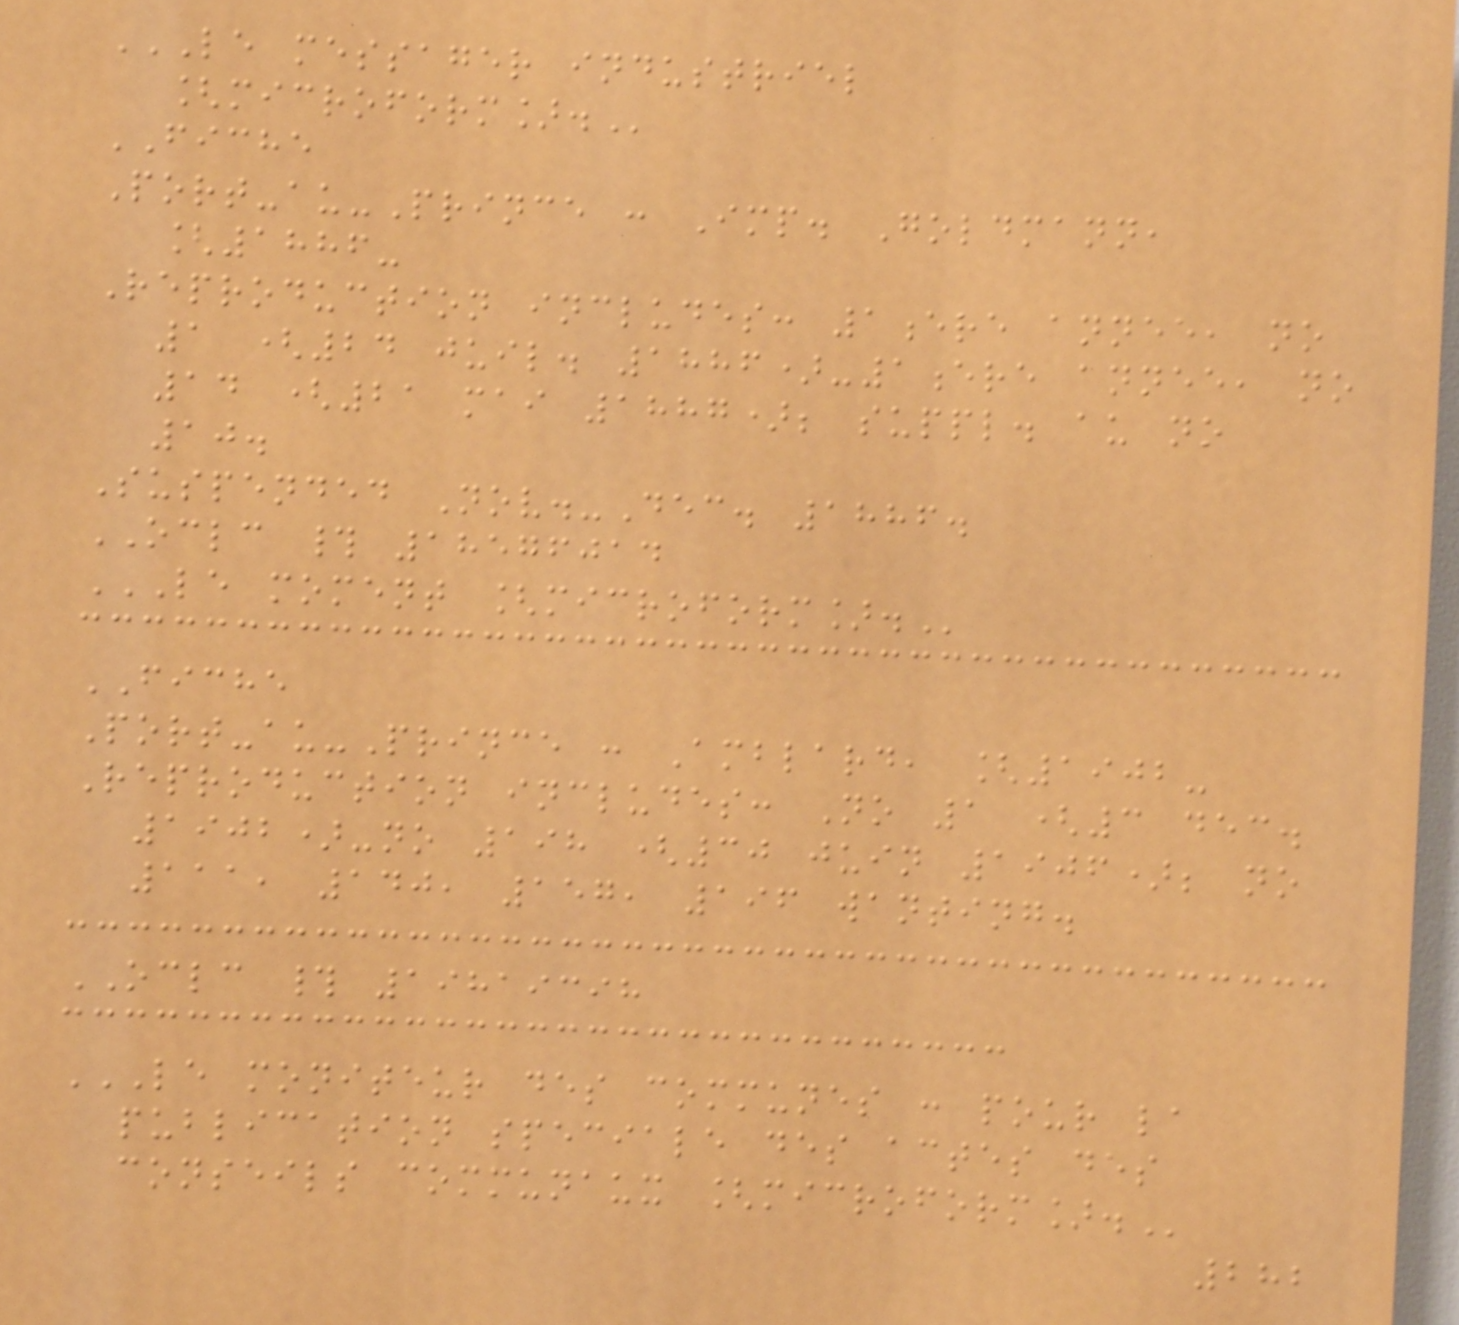LE MESSAGER INDUSTRIEL
[MICROFORM].
FICHE
Port-au-Prince : Imp. Goldmann,
[1886-
Reproduction includes: 1ere annee, no
1 (24 juil. 1886)-1ere annee, no
14 (21 mai 1887); suppl. au no
10.
Suspended Nov.-Dec. 1886.
OCLC # 18576014
LE MOMENT [MICROFORM].
FICHE
Port-au-Prince : Amblard, [1902-
Reproduction includes: No 1 (3 dec.
1902)-no 198 (30 juin 1906); no
111, 140, 157, 196 wanting.
OCLC # 19819398
LE MONITEUR DES COMMUNES : POUR LA
PUBLICATION SPECIALE DES ACTES DES
CONSEILS COMMUNAUX [MICROFORM].
282
